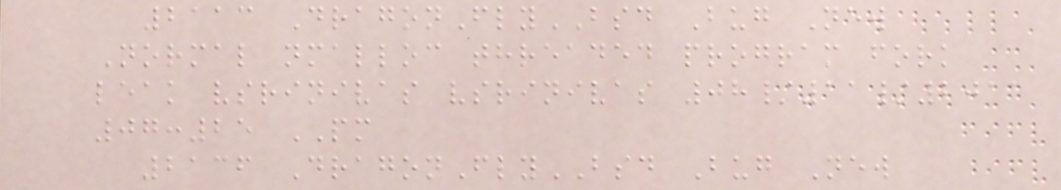2113 DragonFlyBSD Bug New
Normal nmalloc threaded program fork
leak vsrinivas vsrinivas 08/11/2011
07:25 PM
2136 DragonFlyBSD Bug New
